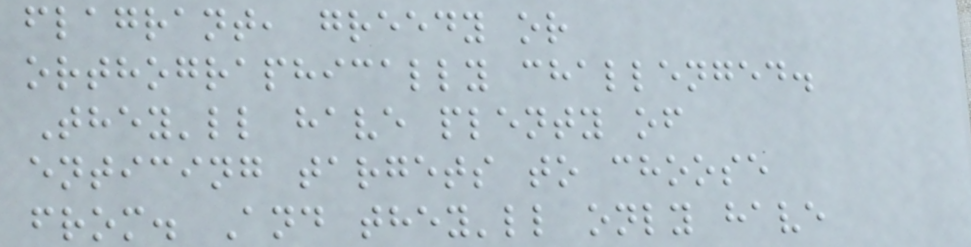flagrant, greedy or
orthographically challenged.
They'll have plenty of
enticing targets to choose
from. And they'll only have
